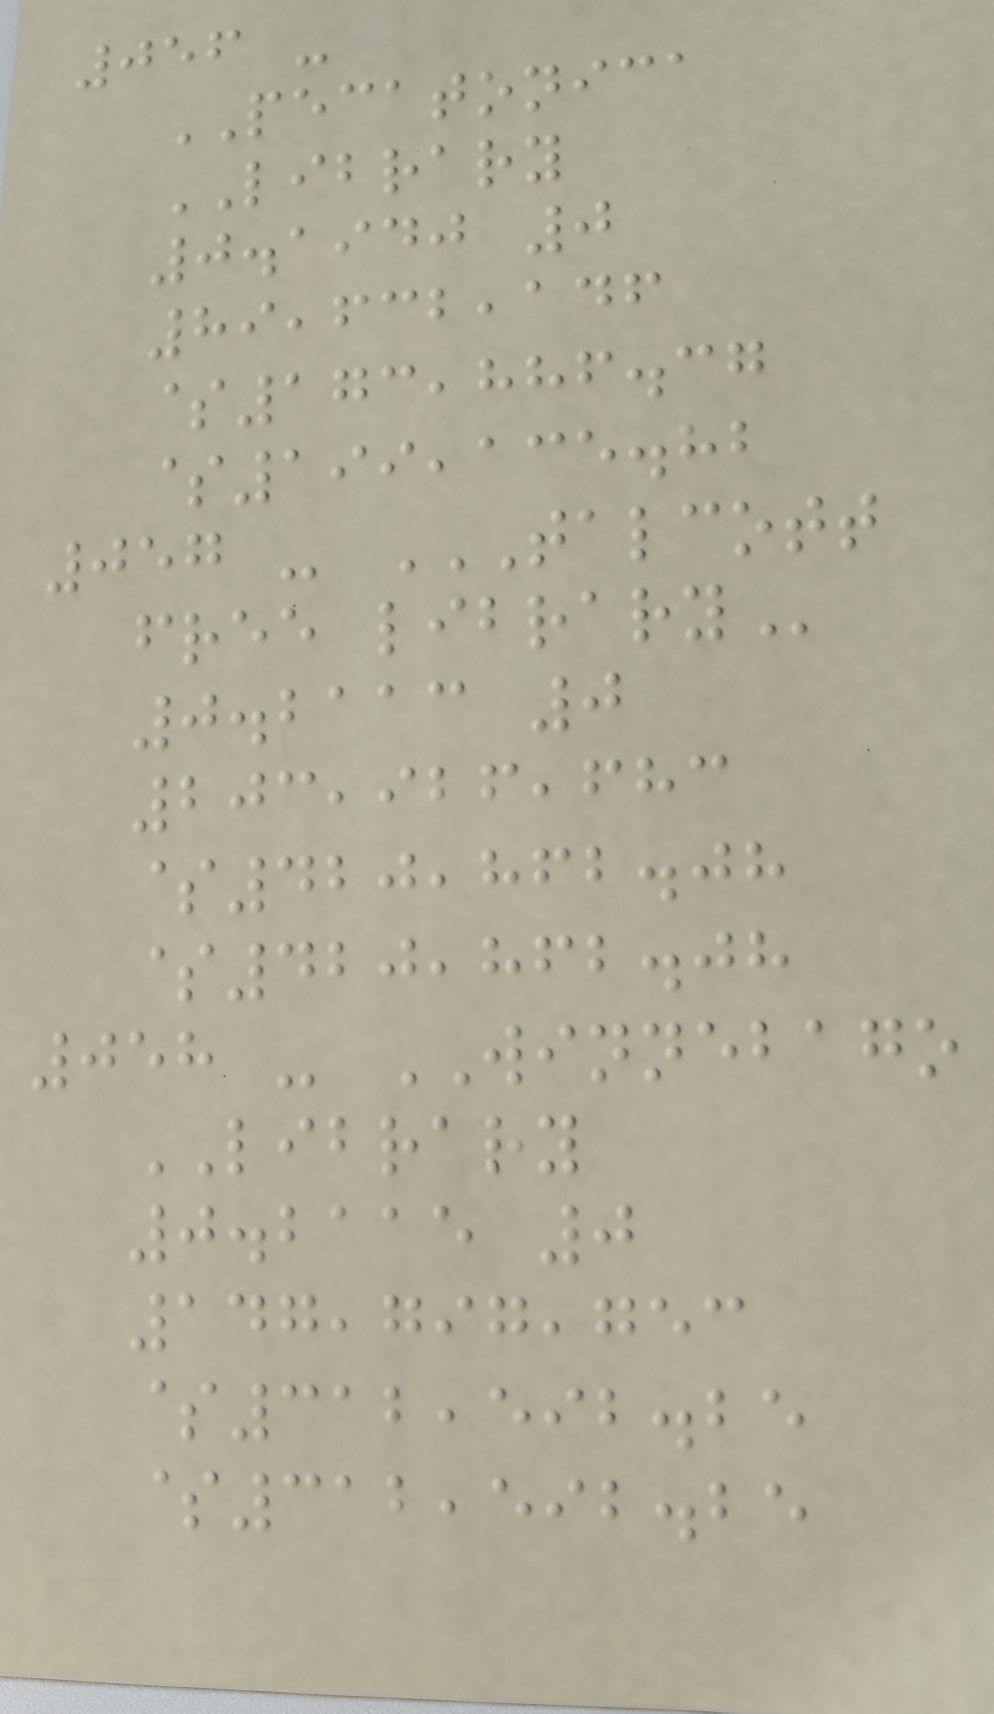056 -
PECATONICA
LIBRARY
0.1940 0
89,632,146
$173,886.37
$199,135.82
057 - TALCOTT
FREE LIBRARY
0.2113 0
203,926,683
$420,862.08
$420,862.08
058 - WINNEBAGO
LIBRARY
0.2115 0
147,797,753
$312,592.25
$312,592.25
